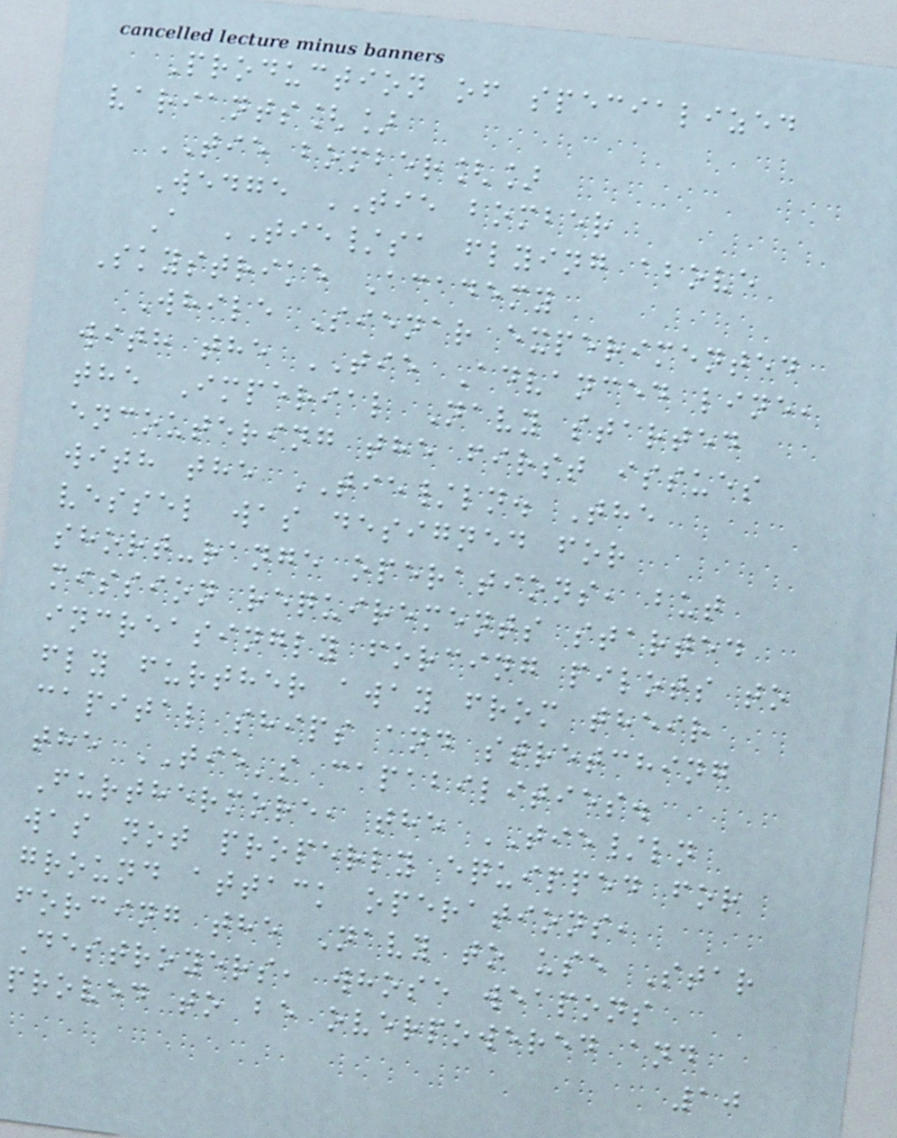Production of specialized
variants[]
TIE bomber[]
Wedge TIE bomber
A TIE/sa flying above
Skystrike Academy
While Sienar experimented
with the TIE Advanced line,
the Imperial Navy started
encoutering the first issues
with the TIE/ln. The
vessel was designed for
short-range operations, but
mission requirements started
increasingly forcing pilots to
fly further away from their
capital ships and stretching
the TIE's capabilities.
Furthermore, the TIE/ln
was not properly equipped for
ground attack operations,
forcing the Navy to use Star
Destroyers, whose weapons
proved to be overpowered and
10
